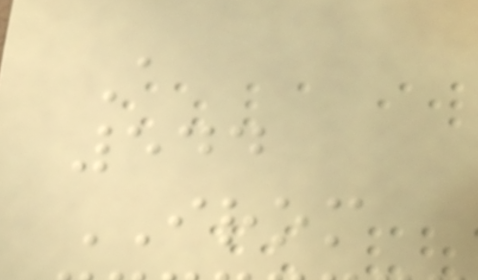A
544
IROM
